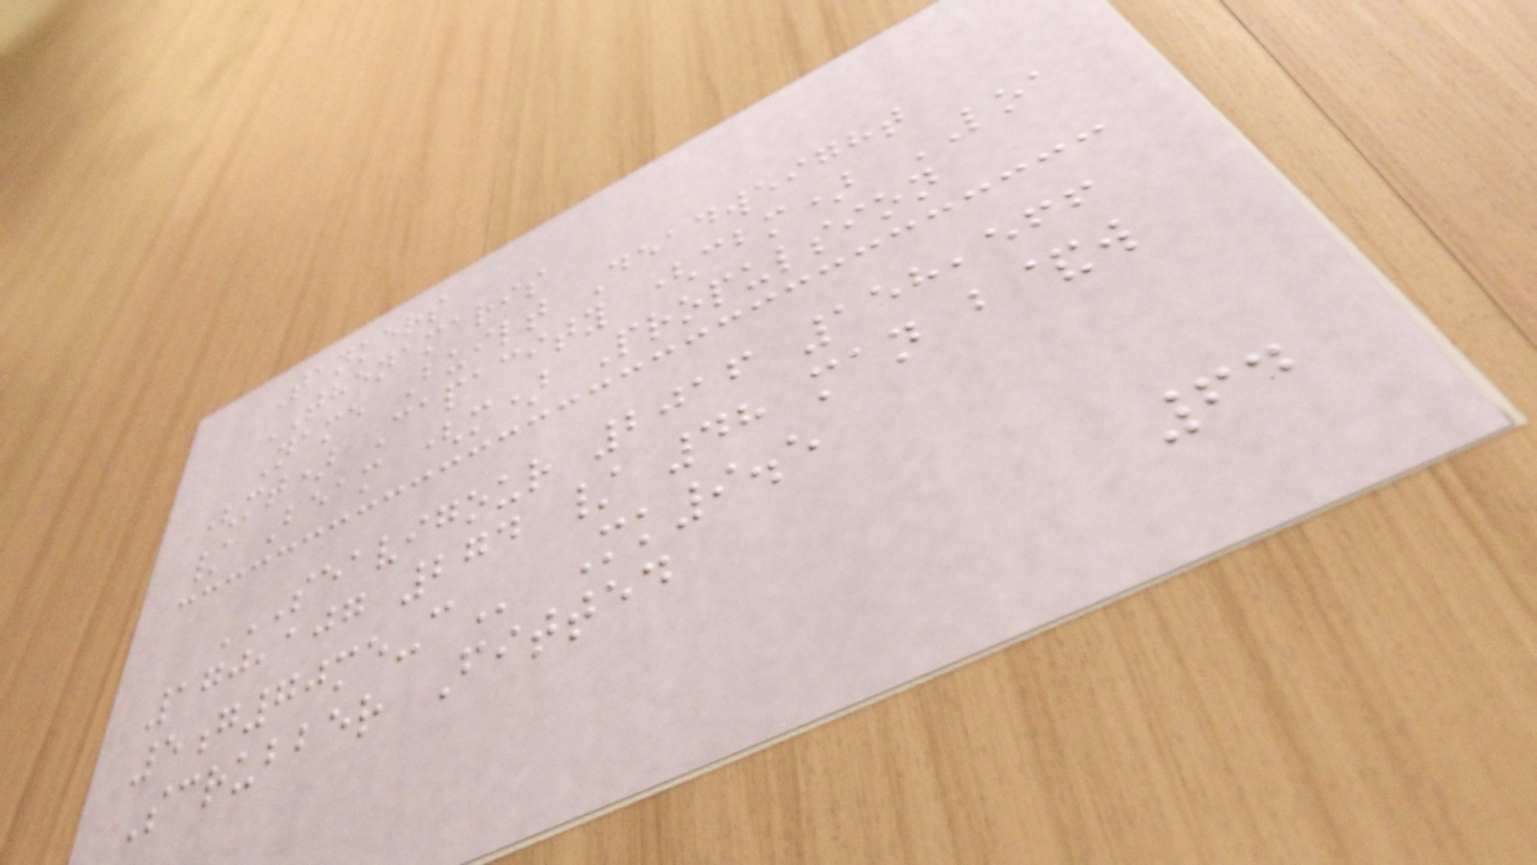Tankers
THENAMARIS
Name Built Deadweight
(mt) Capacity (cbm) LOA
/ Beam (m) Propulsion
SEAVIGOUR 2016 158,566
170,107 274 / 48 MAN B&W
5G70ME-C Mk9.5
Scrubber Fitted
64
